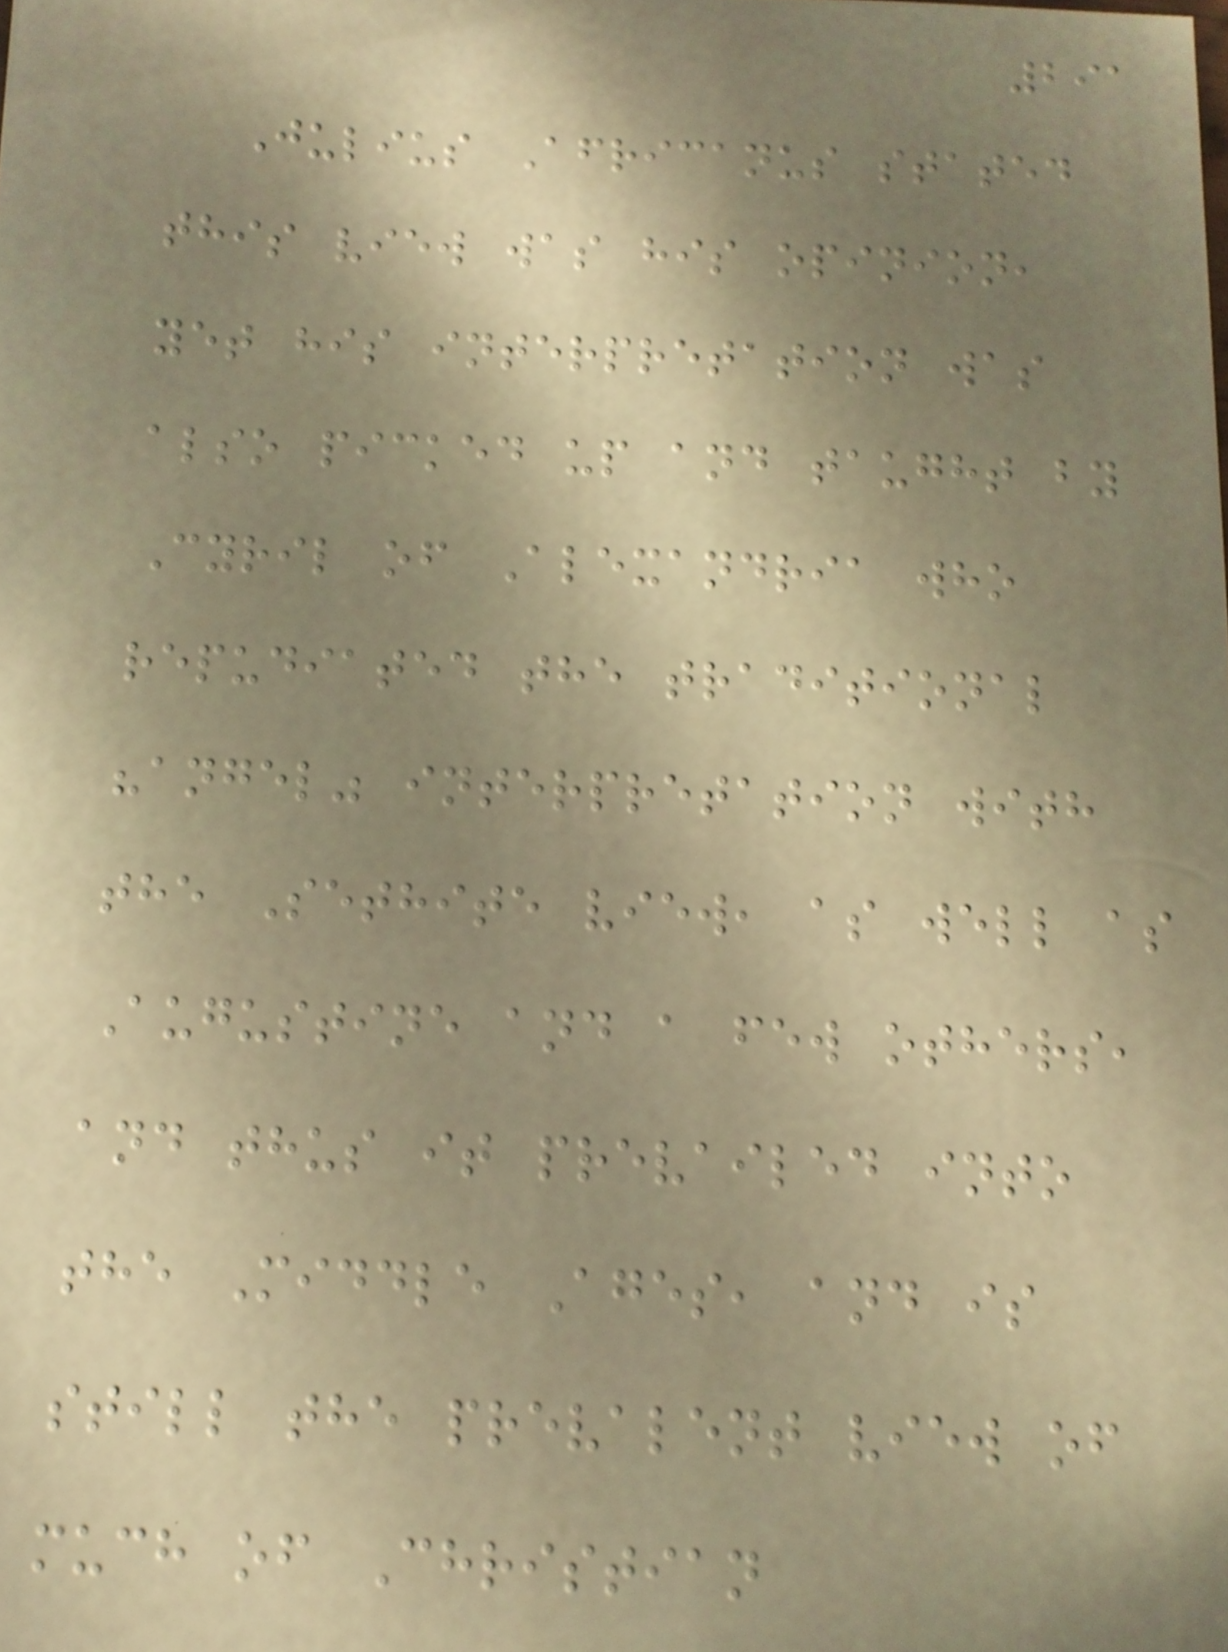291
Julius Africanus stated
this view was his opinion,
yet his interpretation was
also picked up and taught by
Cyril of Alexandria who
repudiated the traditional
"angel" interpretation with
the Sethite view, as well as
Augustine and a few others,
and thus it prevailed into
the Middle Ages, and is
still the prevalent view of
much of Christian
